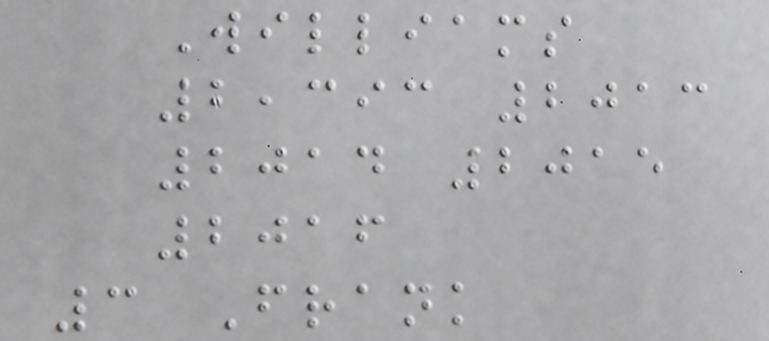Williams
2,393 2013
2014 2015
2016
3 Frank
